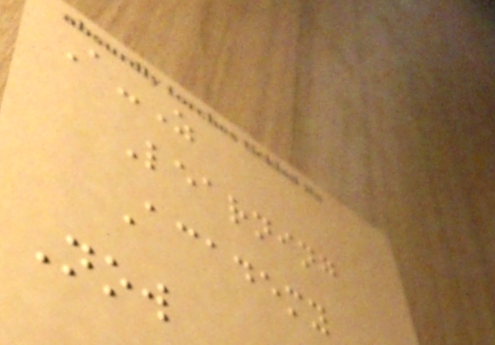A-Z
Learning
Academy
Now
